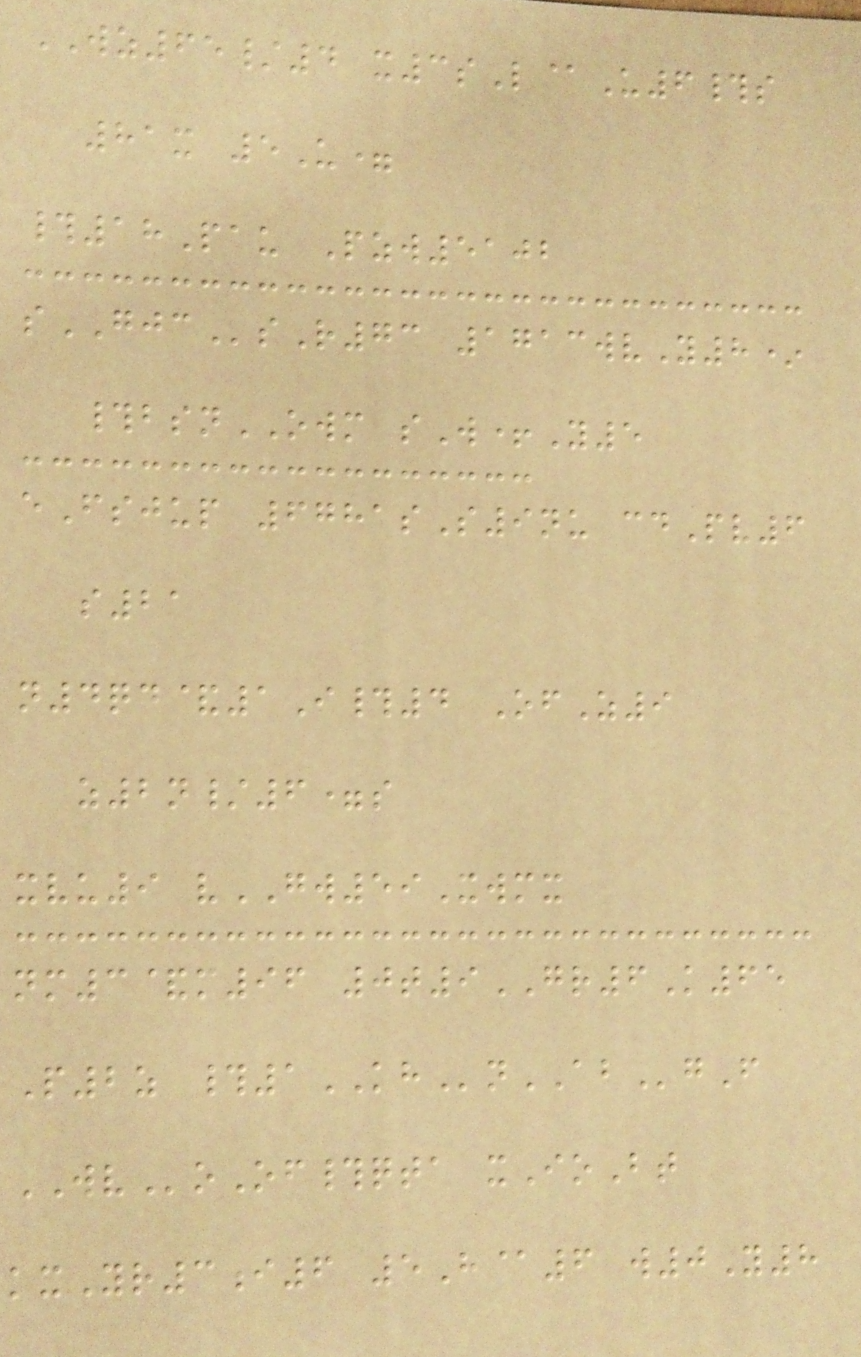WZ65/4 x3sL@U6#s
81x 5U=
#18Pau Pzw5102
sGJCsR73 1713wvY8*
#bsnOWM sW+Y5
eFsjup 6781sS9nu cdPv6
s21
n4qd&1I#4 OfZ9
z2n/6=s
xvu9 vGW59Xwmx
nm3&m96 0t9GR6K65
P2z #1KHnABgF
WVoOf#qta xIoBt
kxYr3i6 5H@6 w0Y8
